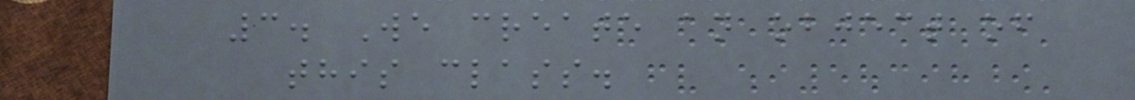3. We create an object of
this class.
